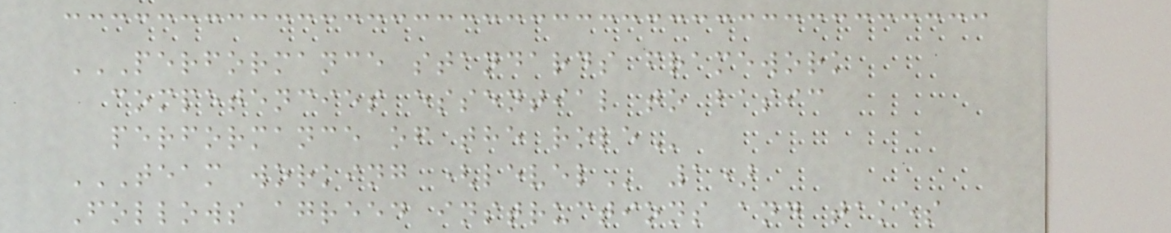PERFORMANCE STANDARDS FRAMEWORK
COMPETENCIES ESSENTIAL TO BASIC
PERFORMANCE OF THE ROLE
TEAM WORKING (LEVEL 1)
Follows agreed instructions and takes
